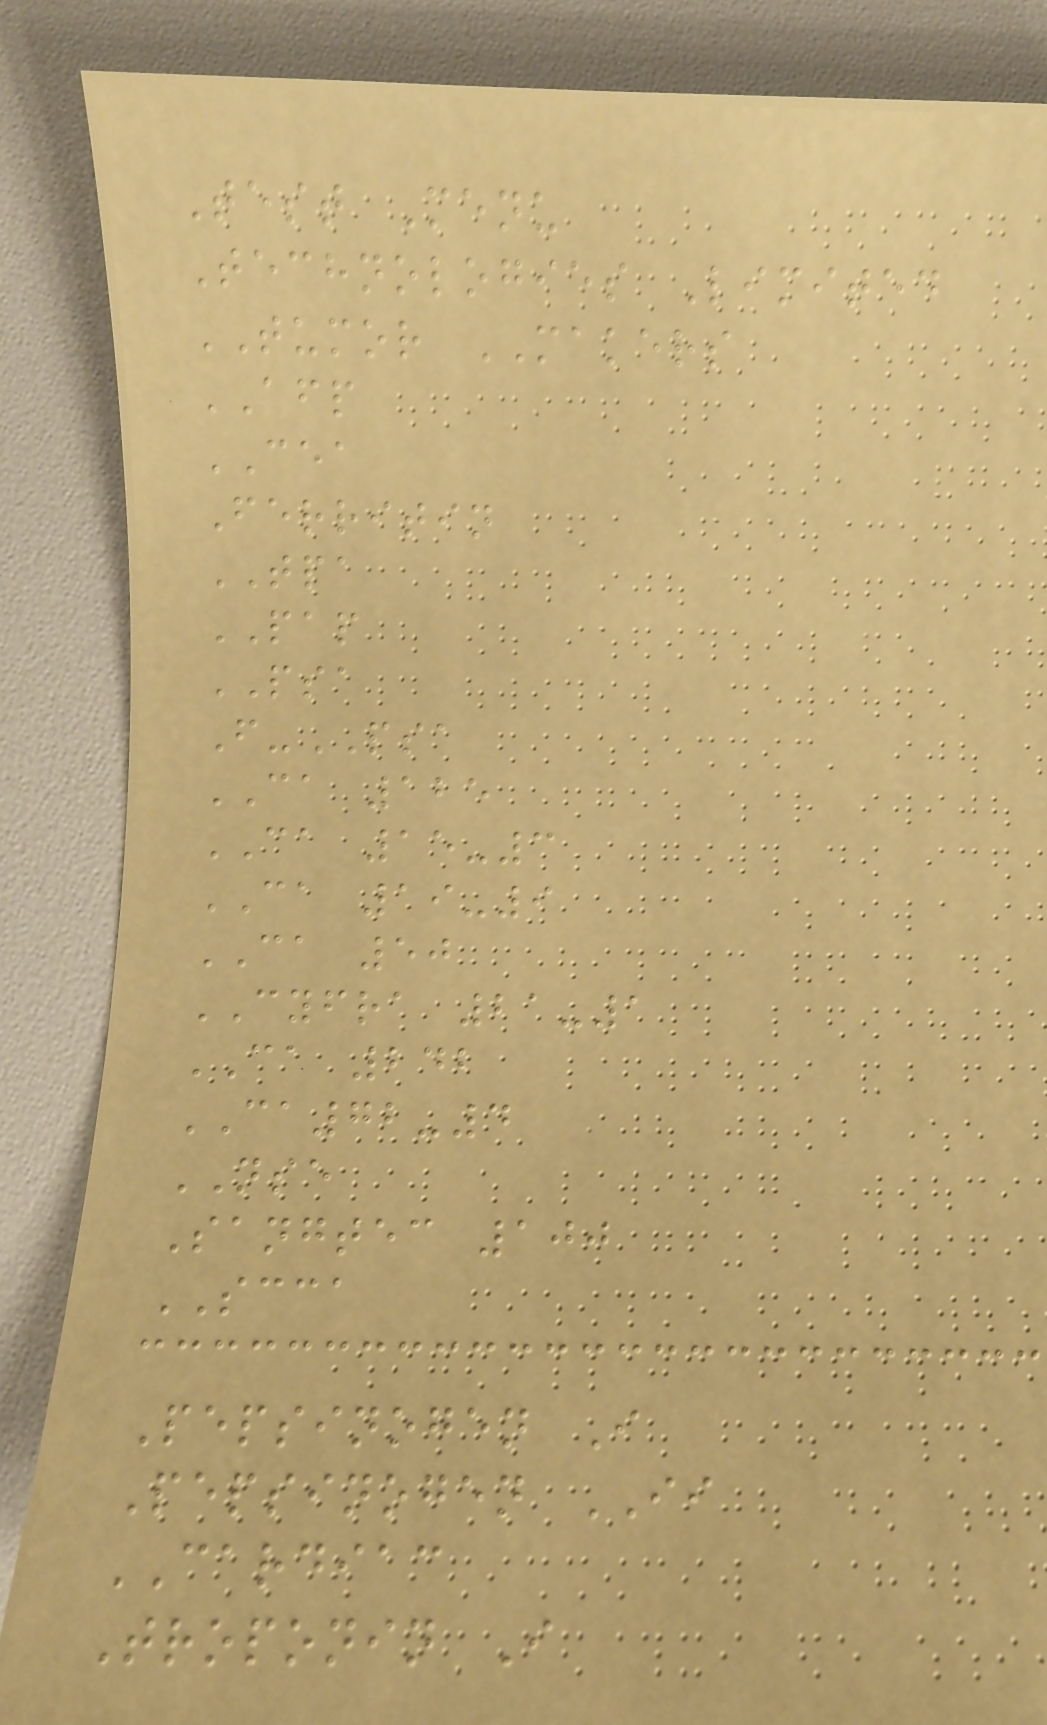Test Menu
Technologies Limited
TUMOR MAKERS
AFP
CEA
Ferritin
TPA
PAP
PSA
F-PSA
CA 125
CA 15-3
CA 19-9
CA 50
CYFRA 21-1
CA 242
CA72-4
NSE
Sangtec 100
SCCA
Pepsinogen I
Pepsinogen II
CARDIAC
Troponin I
